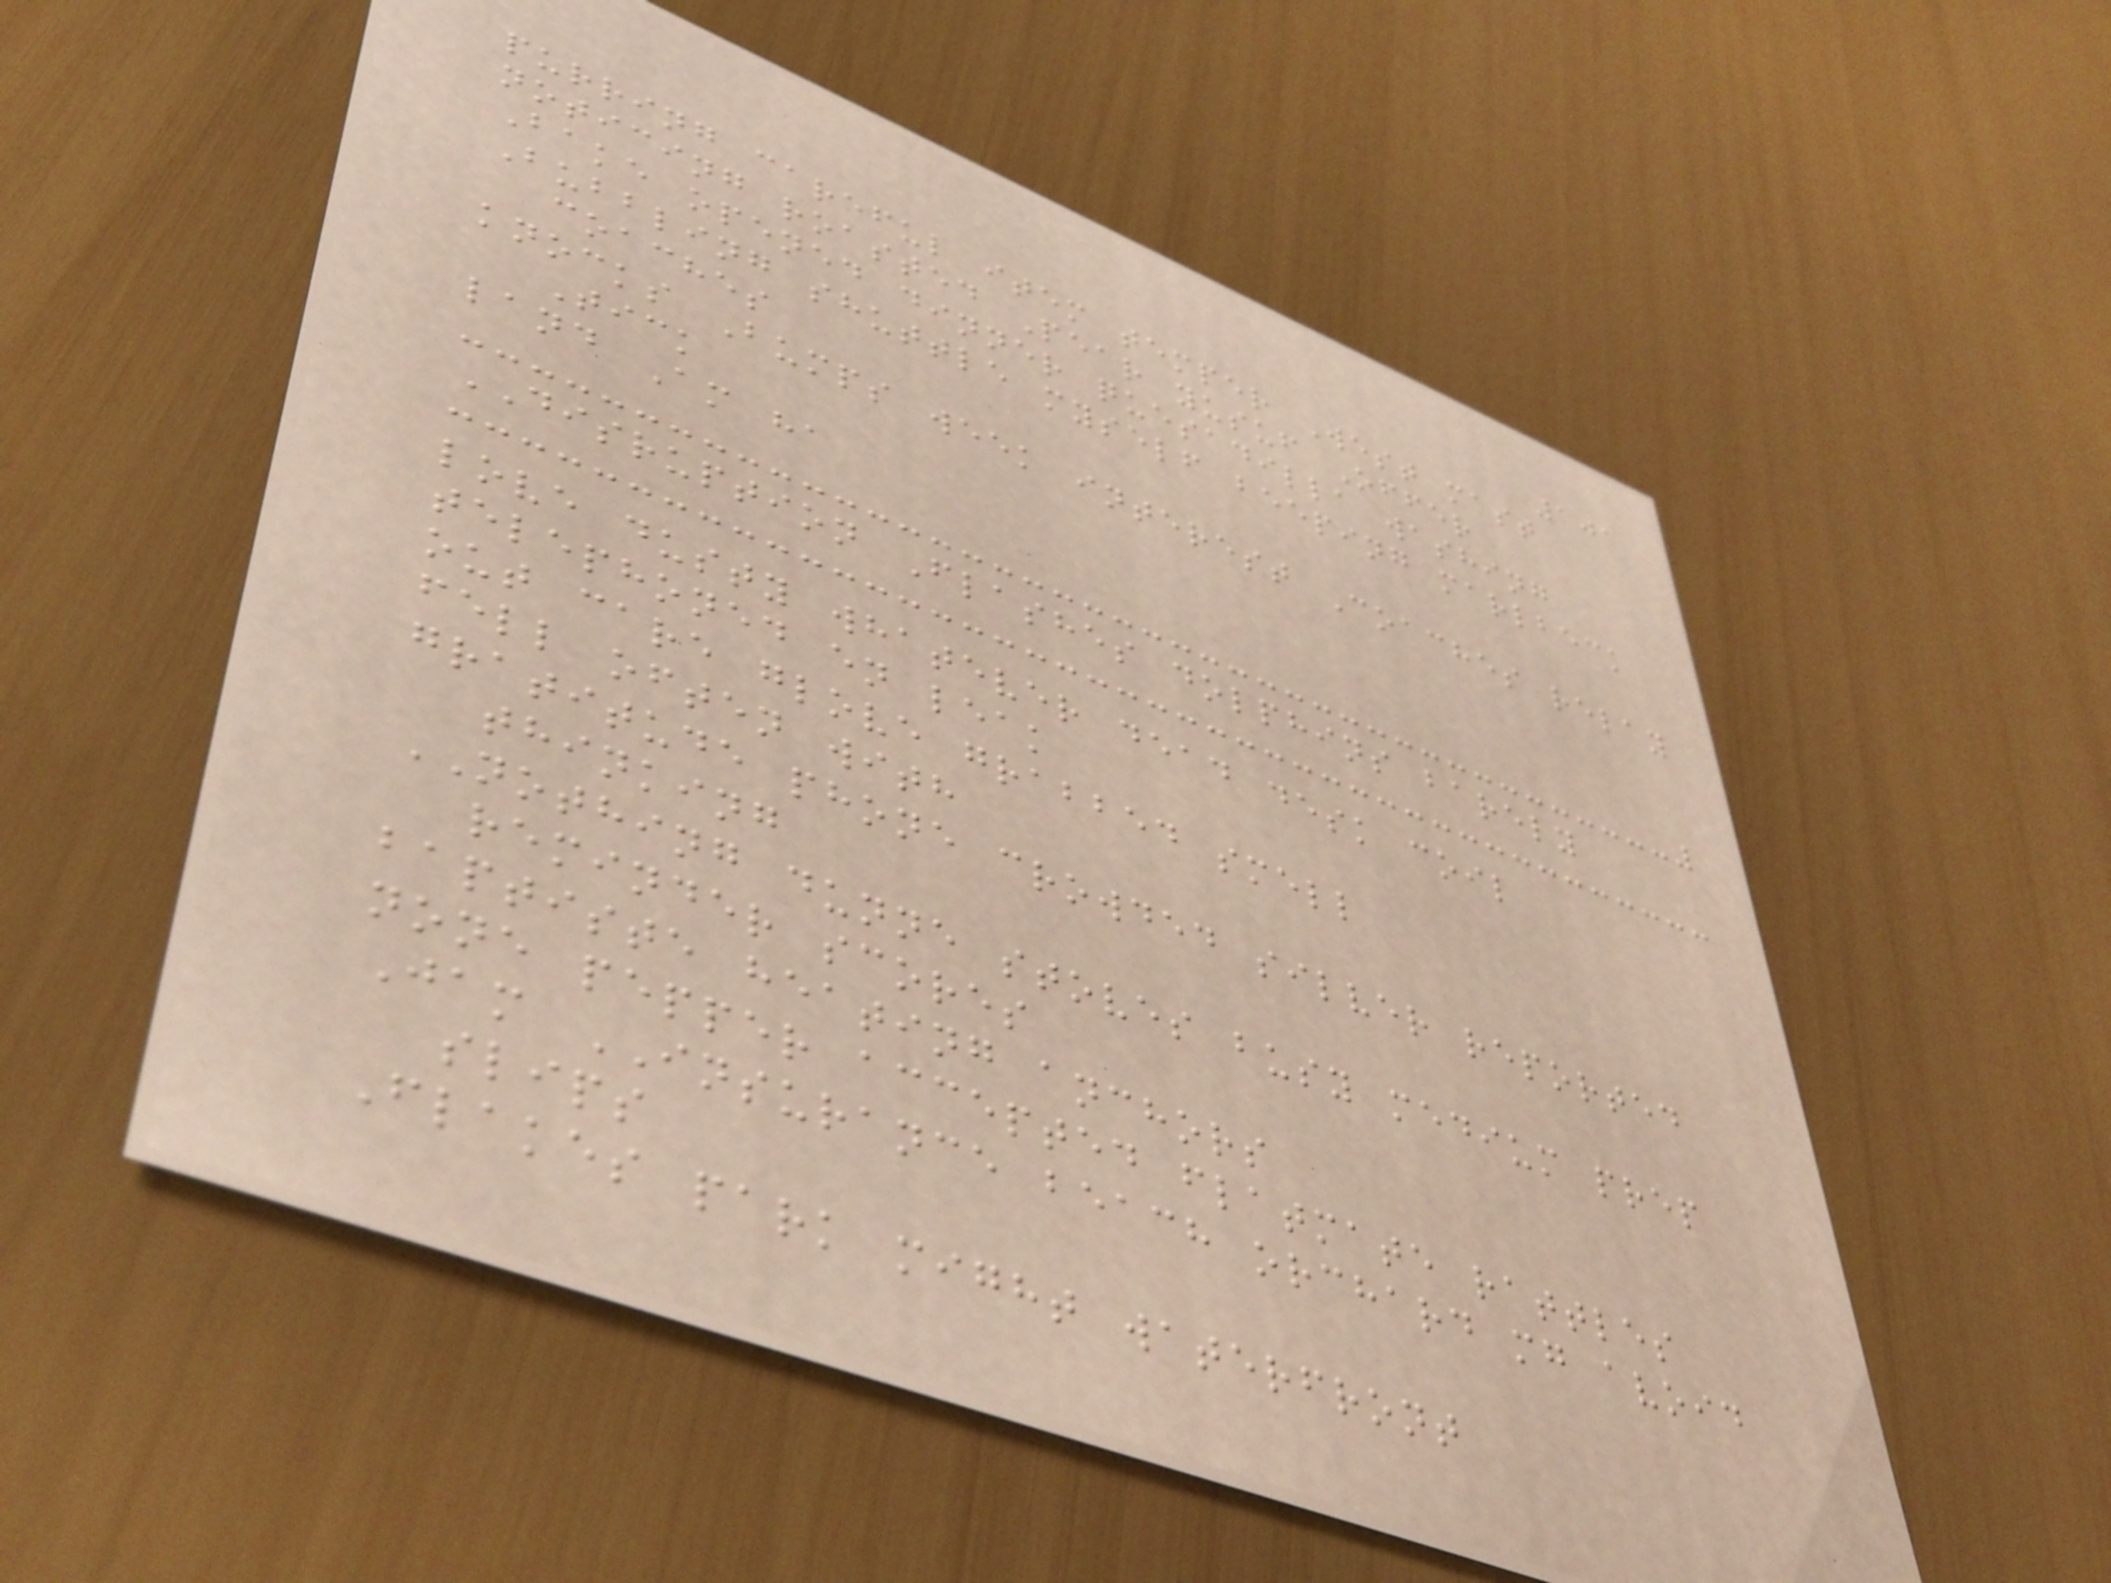101
purring careful item temper West mast
noticing roasted Pear yusuf Offer
Bake opened dinner quesadilla washing
Bubbling shuttle myself beeping marlbeck
coaches
knocks Bumps week interest Coaches relay
Tick
land Am ha
DISRUPTION Flashes dolphins barely
love dusty whatever dead desk coil
telephoned en leak
out care glove grabbed smell
fell often with
gratitude phone crowded silver reported
thinking
NOTHING dunne stoves busy medium prep
reminder scores
baptiste heating anchors
none pepper accepted flatmate rattles
Jam INSURANCE beach orchard mg avoid
slips
Flakes park might waterfront
